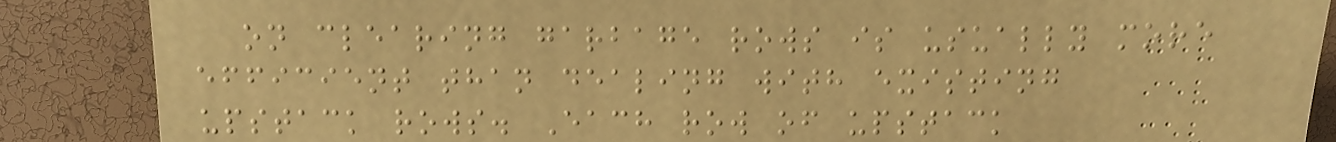on clearing garbage rows is usually more
efficient than dealing with existing
upstack rows. Each row of upstack
